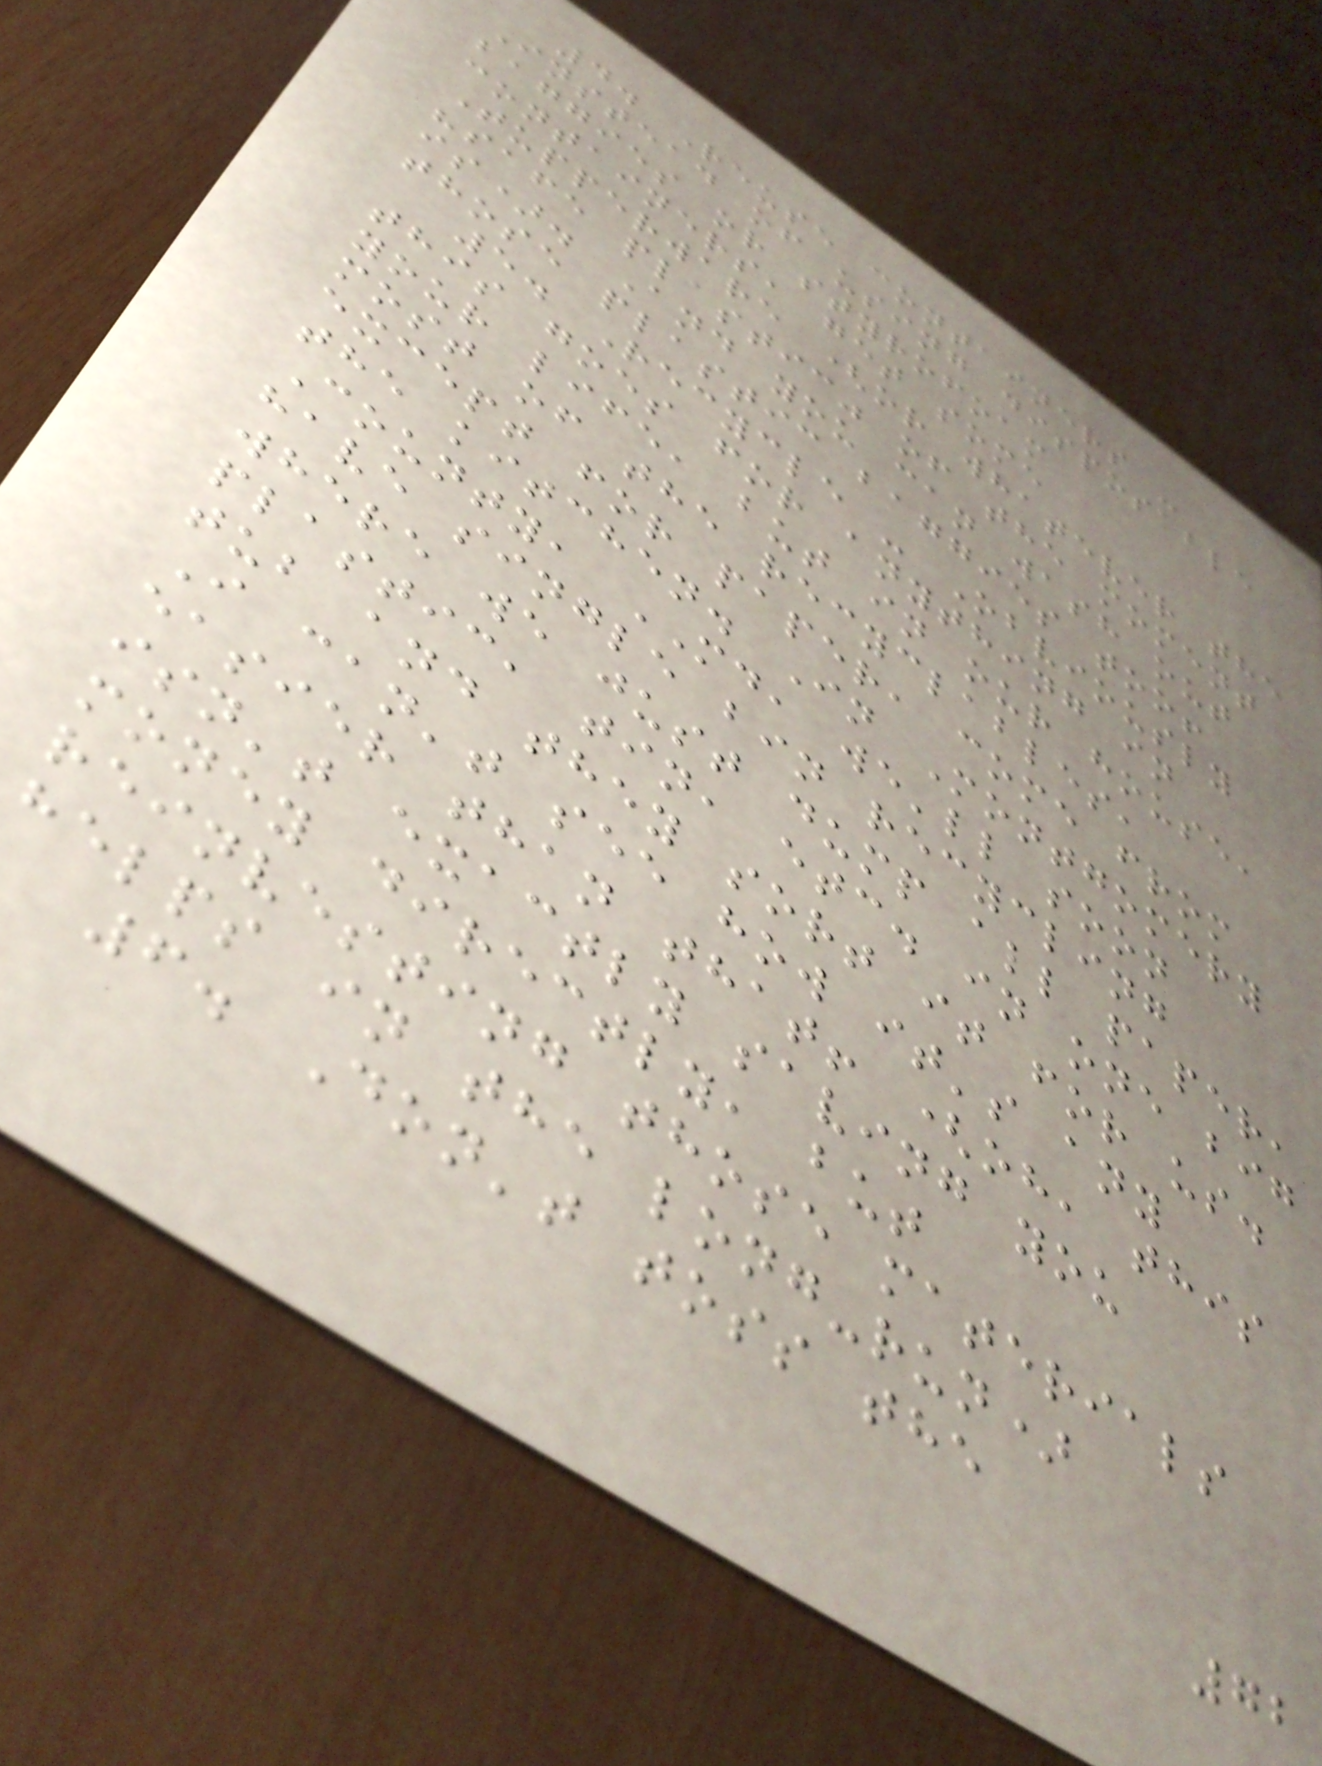4. Reuse containers -
Instead of using disposable
baggies or styrofoam
containers, get some
Tupperware (or whatever the
"safe plastic" of the moment
is). And you can wash out
those plastic baggies too!
5. Recycle - Obviously
this goes for anything in
your life, but in our house,
most of the recyclables,
except for paper, come from
the kitchen. In Montgomery
County, MD, we'll soon
have single bin recycling
where we just dump all paper,
plastic, tin, etc. in one big
tub and they sort it for us.
I can't see how it's any
easier than that! (oh, this
isn't exactly saving you
money directly, but
reinvesting those materials
helps in the long-run)
6. Don't toss the
72
